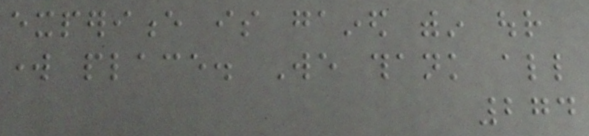experience is gained within our
work place. We thank all
274
